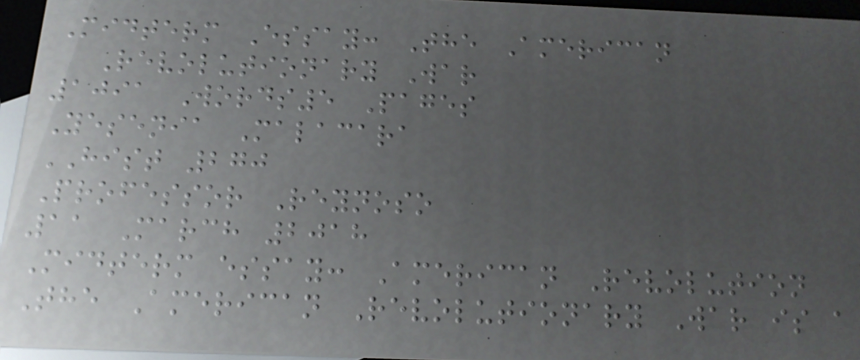Midterm Essay: The American
Revolutionary War
1091 Words5 Pages
Yesenia Malacara
HIST 270
Professor Reynoso
11 March 2018
Midterm essay: American Revolution
The American Revolutionary War is a
